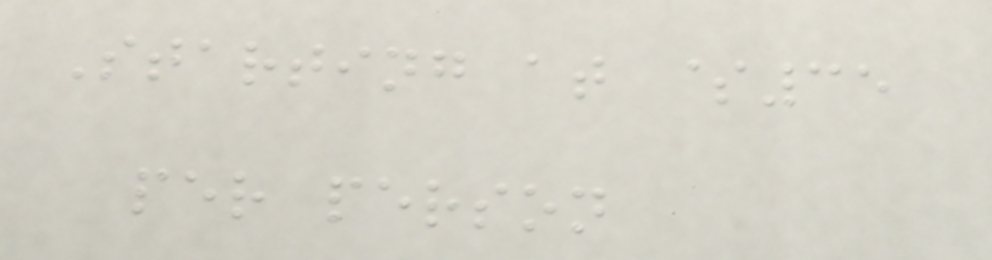Starting at $35
per person
